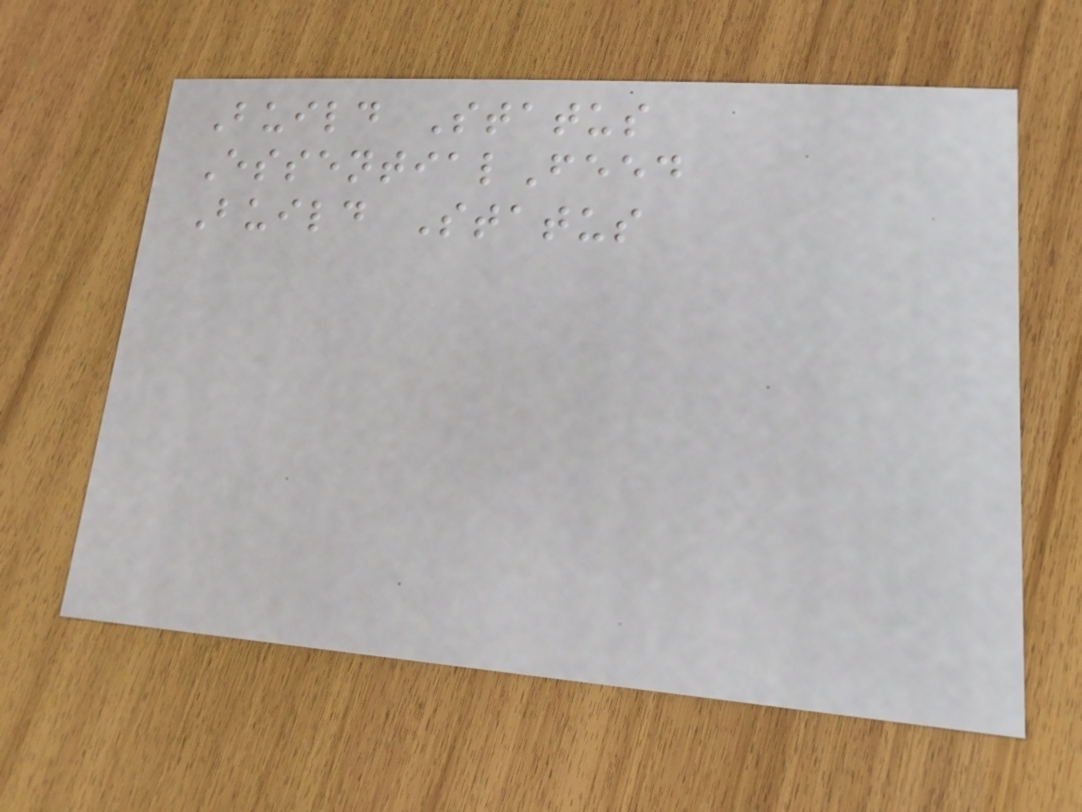Build Status
EssentialFeed
Build Status
